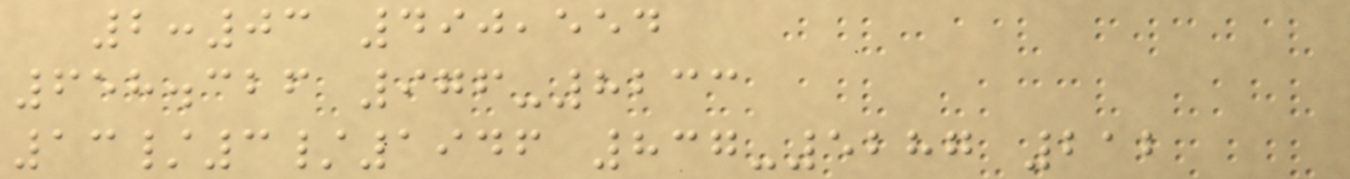2:03 490,554
658.326 976-8233
13/3/1946 837-5287 212
